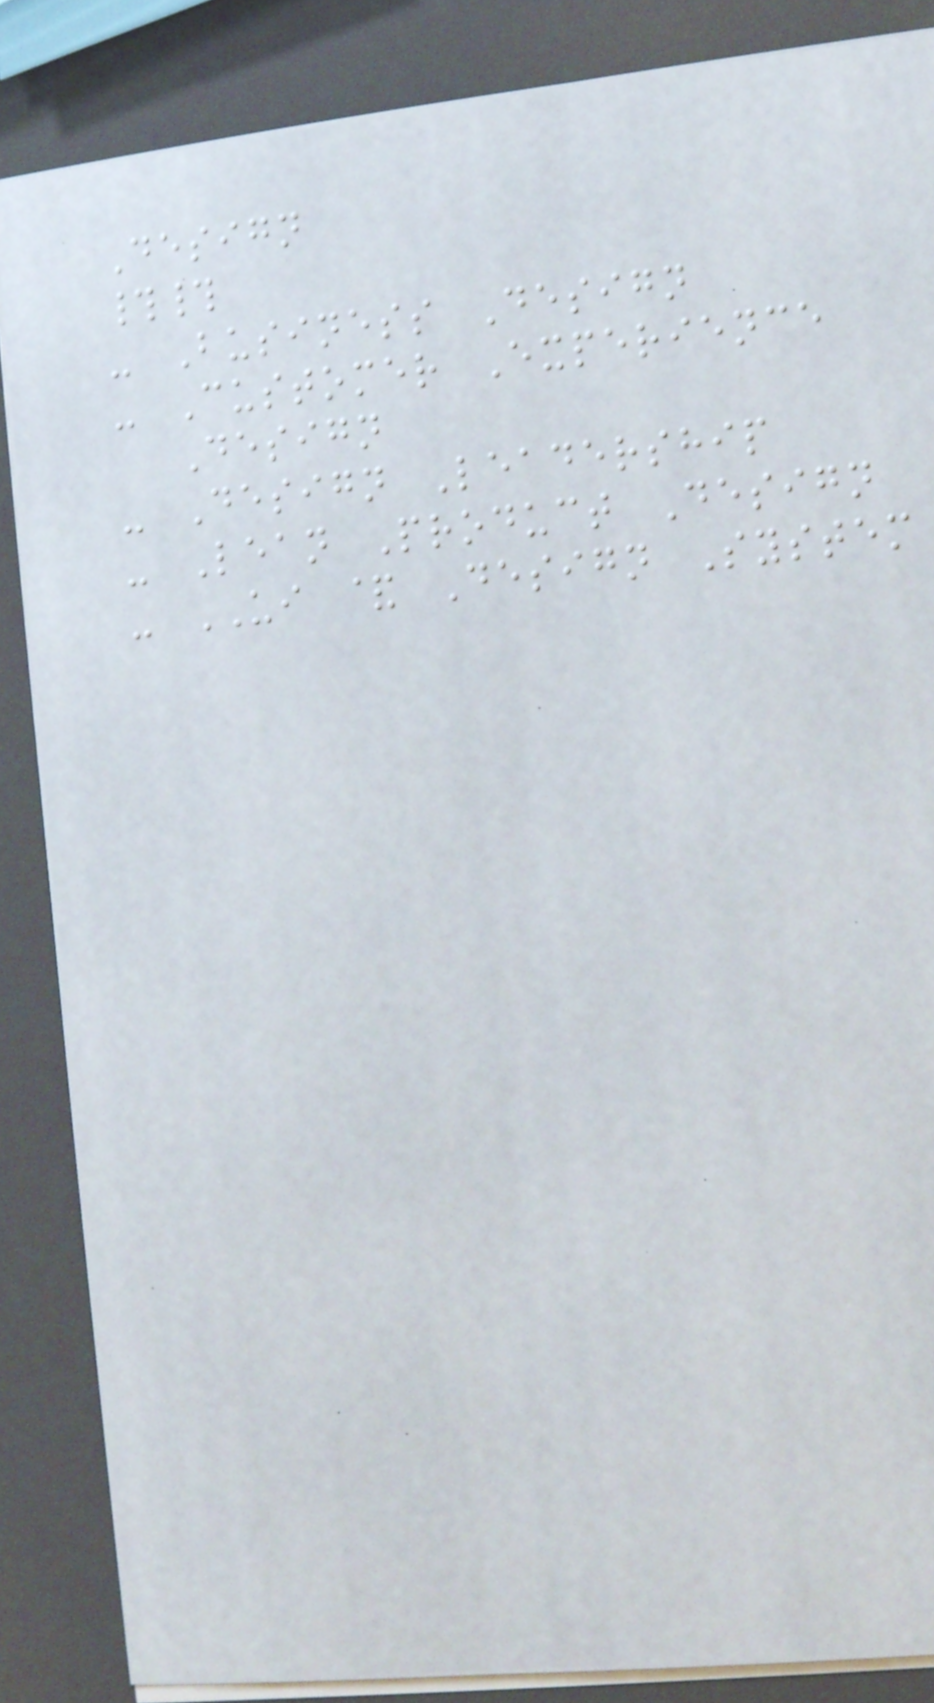Design
##
- Business Design
- Customer Experience
Design
- Design Leadership
- Lean Product Design
- UI & Design System
